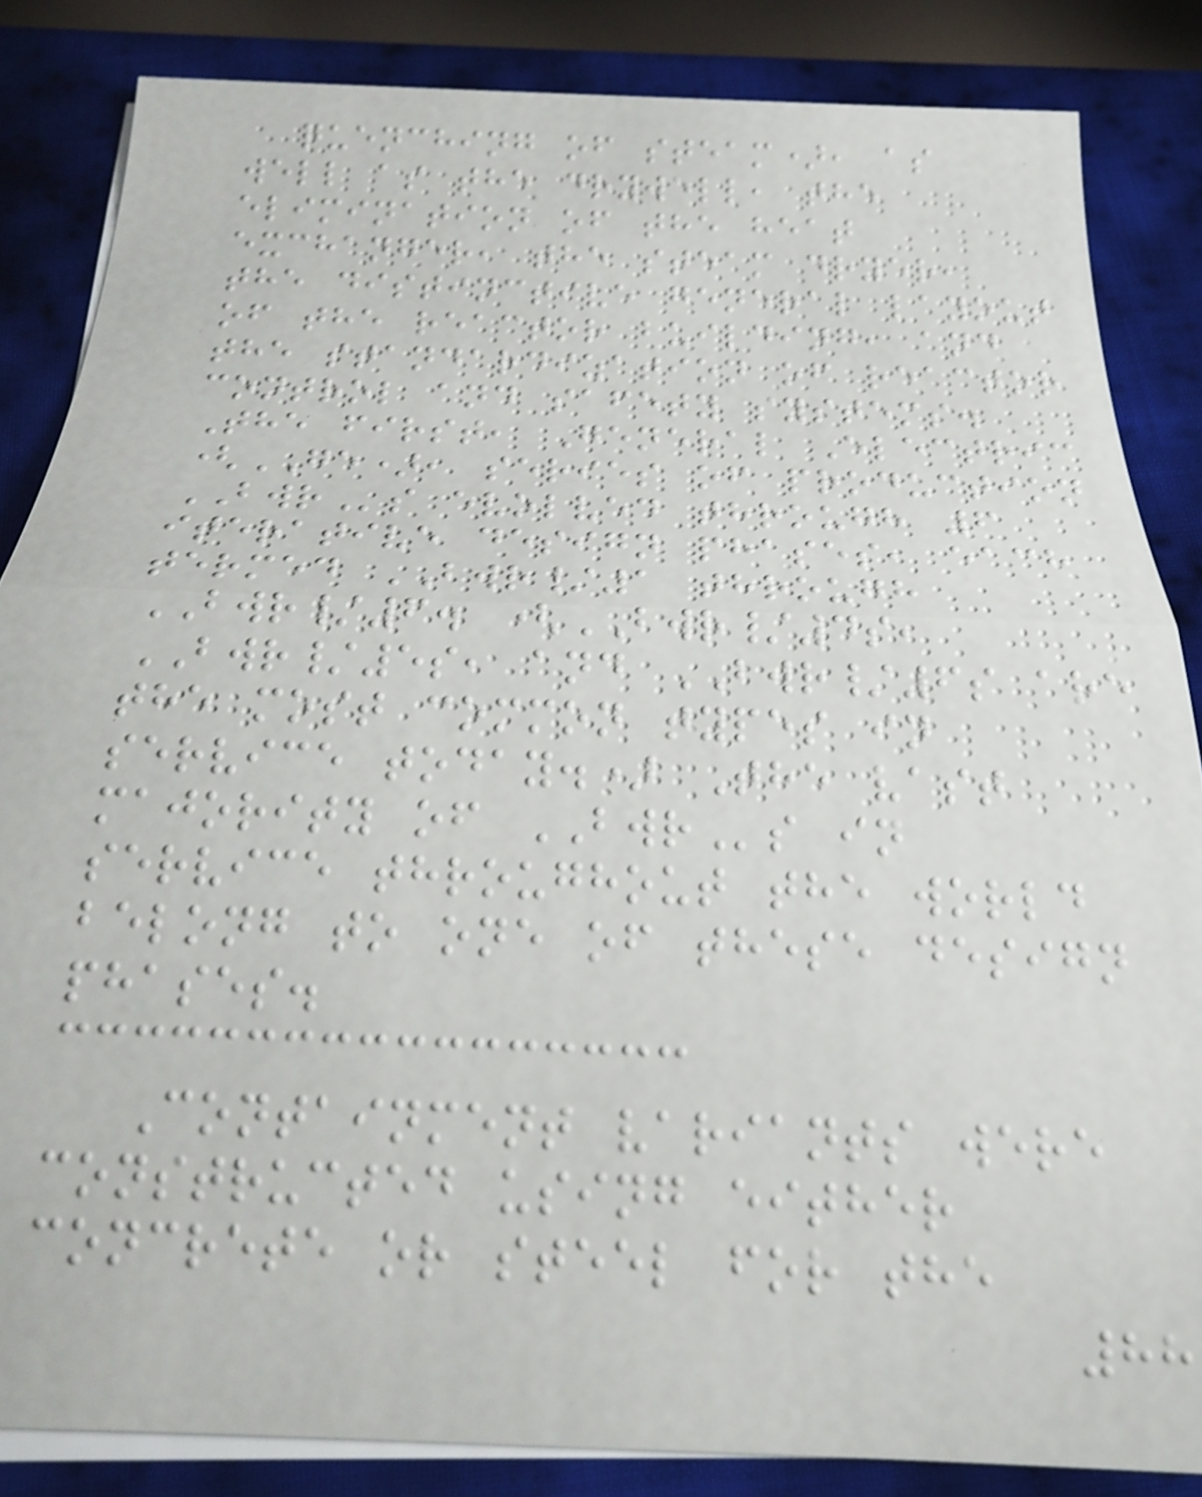quenching of steam), as
well as the drywell, the
elimination of the heat
exchanger, the steam dryer,
the distinctive general layout
of the reactor building, and
the standardization of reactor
control and safety systems.
The first, General Electric
(GE), series of production
BWRs evolved through 6
iterative design phases, each
termed BWR/1 through
BWR/6. (BWR/4s,
BWR/5s, and BWR/6s are
the most common types in
service today.) The vast
majority of BWRs in
service throughout the world
belong to one of these design
phases.
Containment variants were
constructed using either
concrete or steel for the
88
